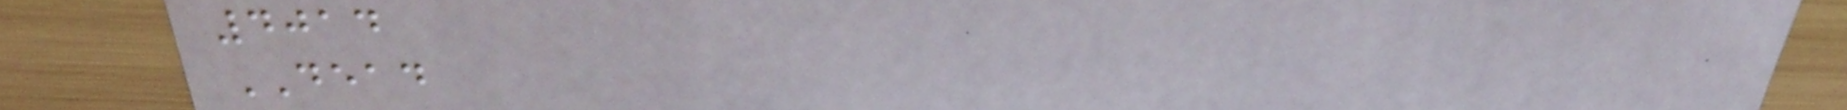4014
DEAD
